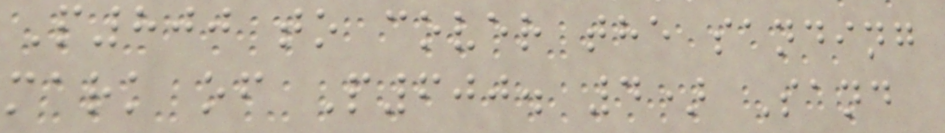P800 to cover the sanding
mark of P600. 4) Sand
